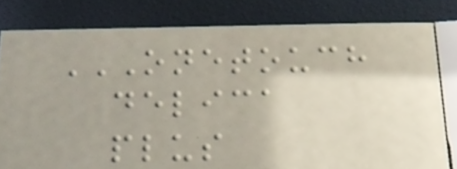ONETOUCH
DELICA
PLUS
